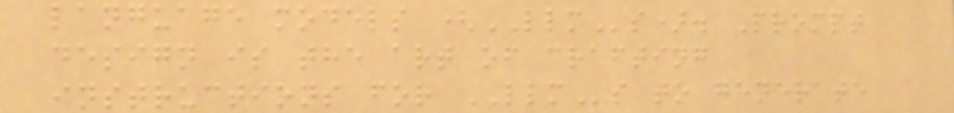language models (LLMs). Prompt
design is the art of crafting
instructions for LLMs to generate
